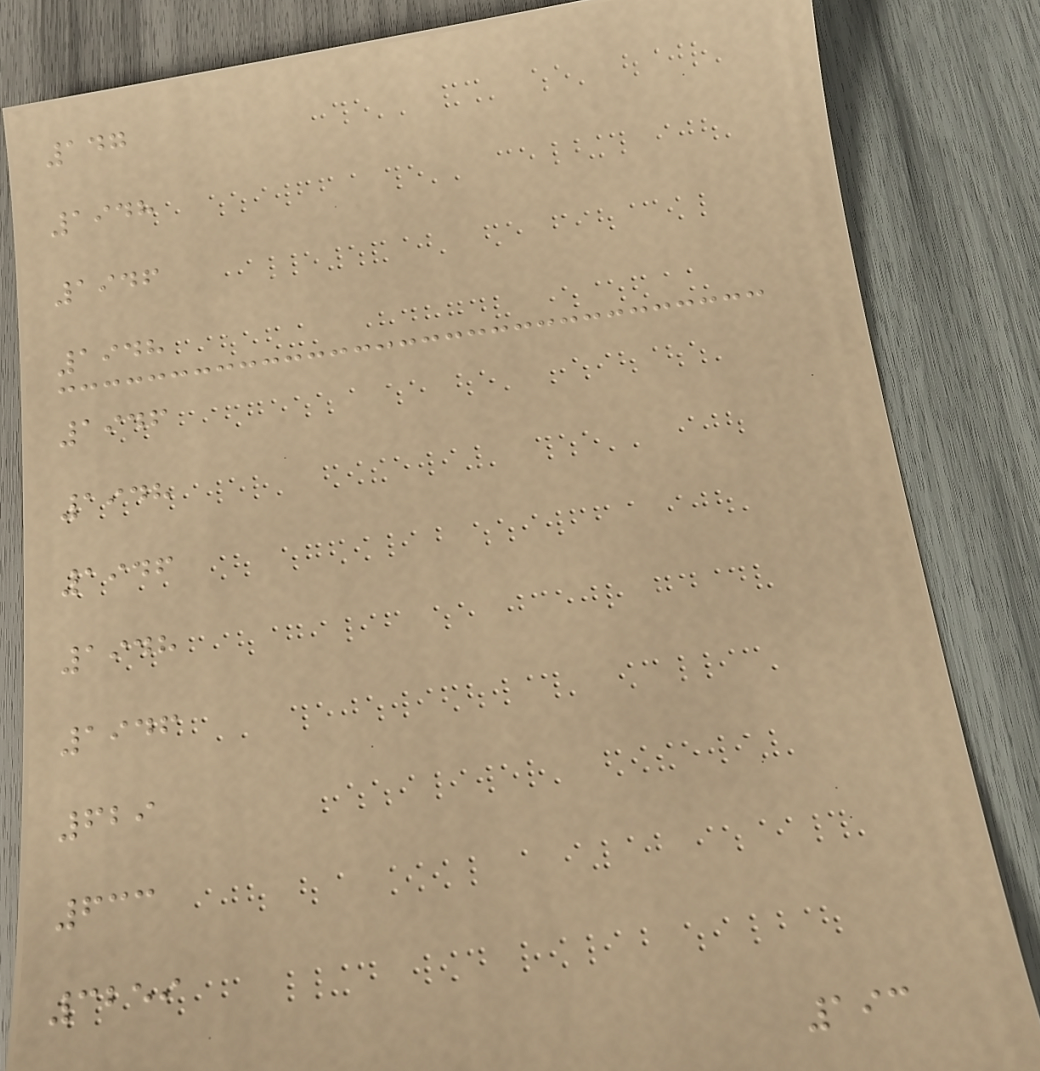147
1948
1946
1948
1946
1948
1946
1948
1946
629
633
3259
193
